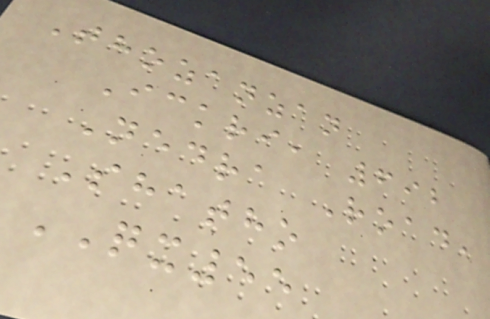Thozanzan
Ickri, 692
Nedra Road,
Shatho
QX55
